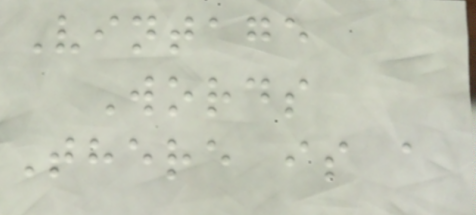Vintage
Words
There is a
